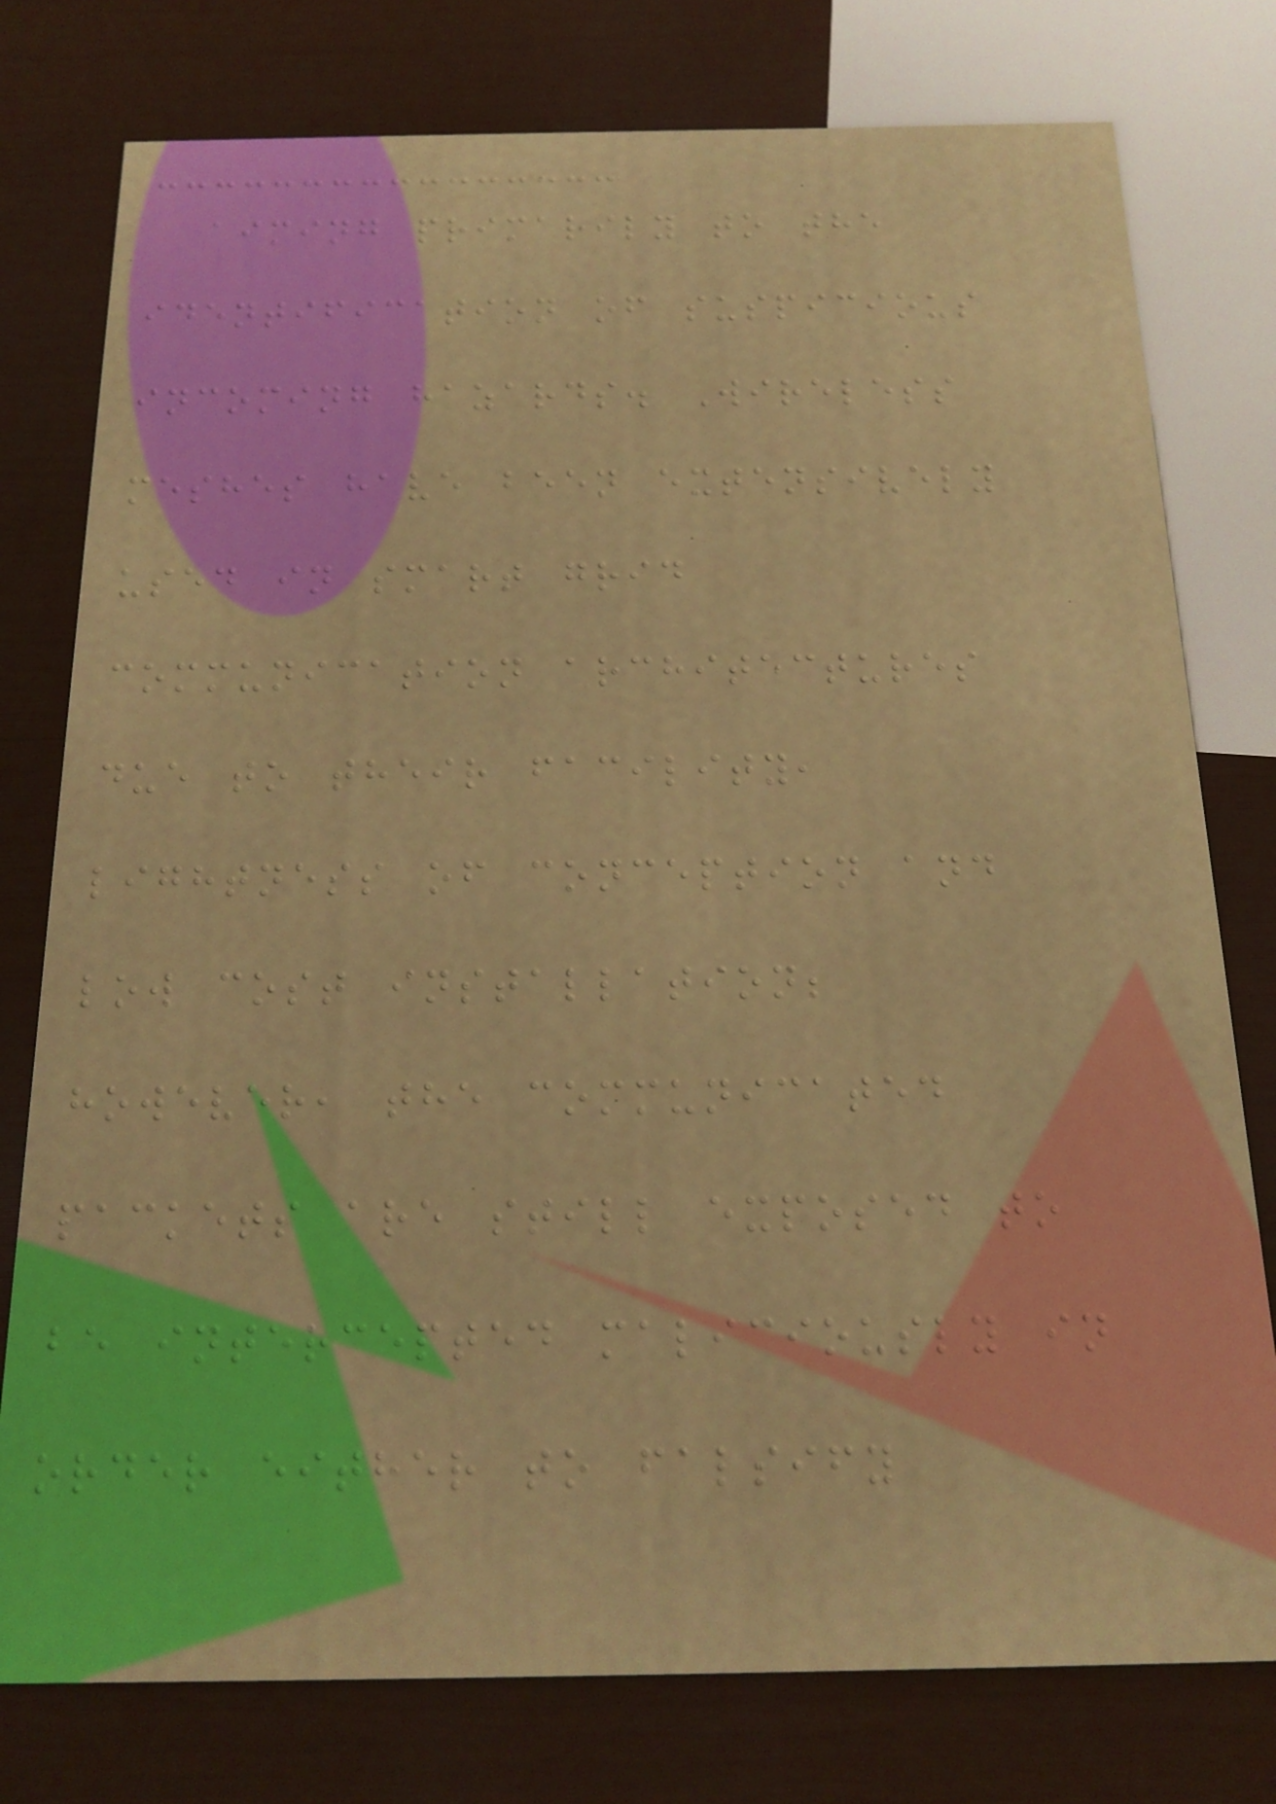aiming primarily to the
identification of suspicious
incoming hazards. Wireless
meshes have been extensively
used in smart grid
communication architectures
due to their facility,
lightness of conception and
low cost installation;
however, the communicated
packets are still exposed to
be intercepted maliciously in
order either to falsify
